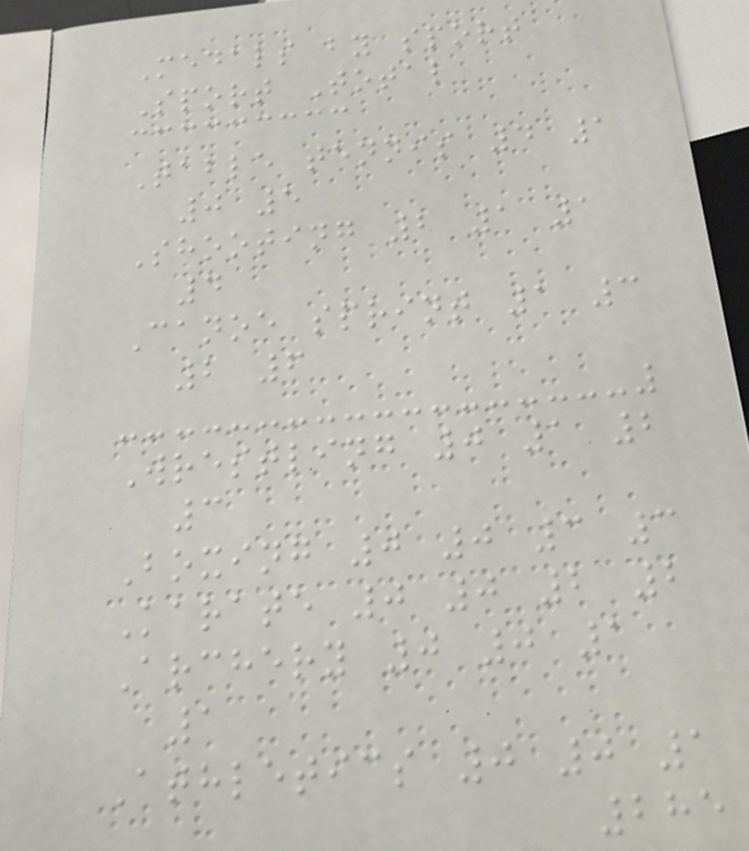Medals by sport
Sport Total
Table tennis 4 1
0 5
Shooting 2 1 1
4
Canoe sprint 1 3
2 6
Wrestling 0 1 2
3
Boxing 0 0 3 3
Karate 0 0 2 2
Archery 0 0 1
1
Athletics 0 0 1
285
